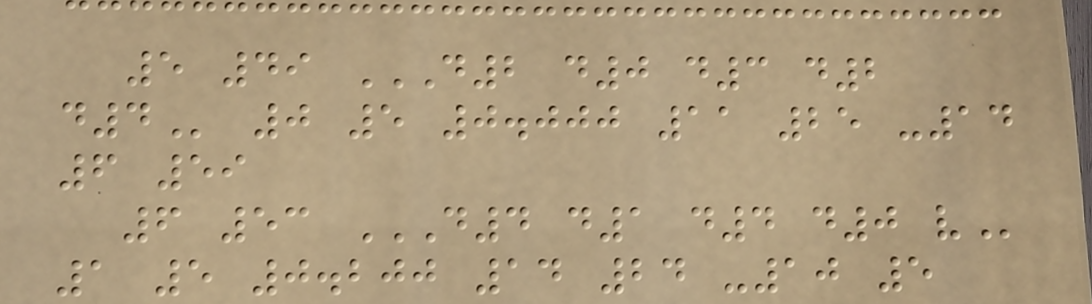5 49 D2 D0 D3 D2
D4 0 5 0.000 11 25 -14
6 59
6 53 D4 D1 D4 D0 V
1 5 0.200 14 24 -10 5
